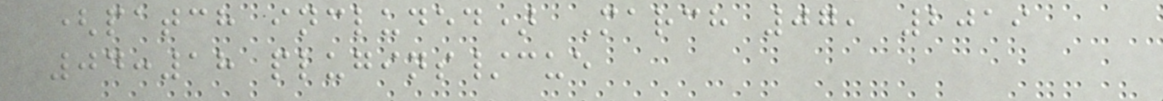(patch included) March 07, 2019
04:18 plugins/cue
